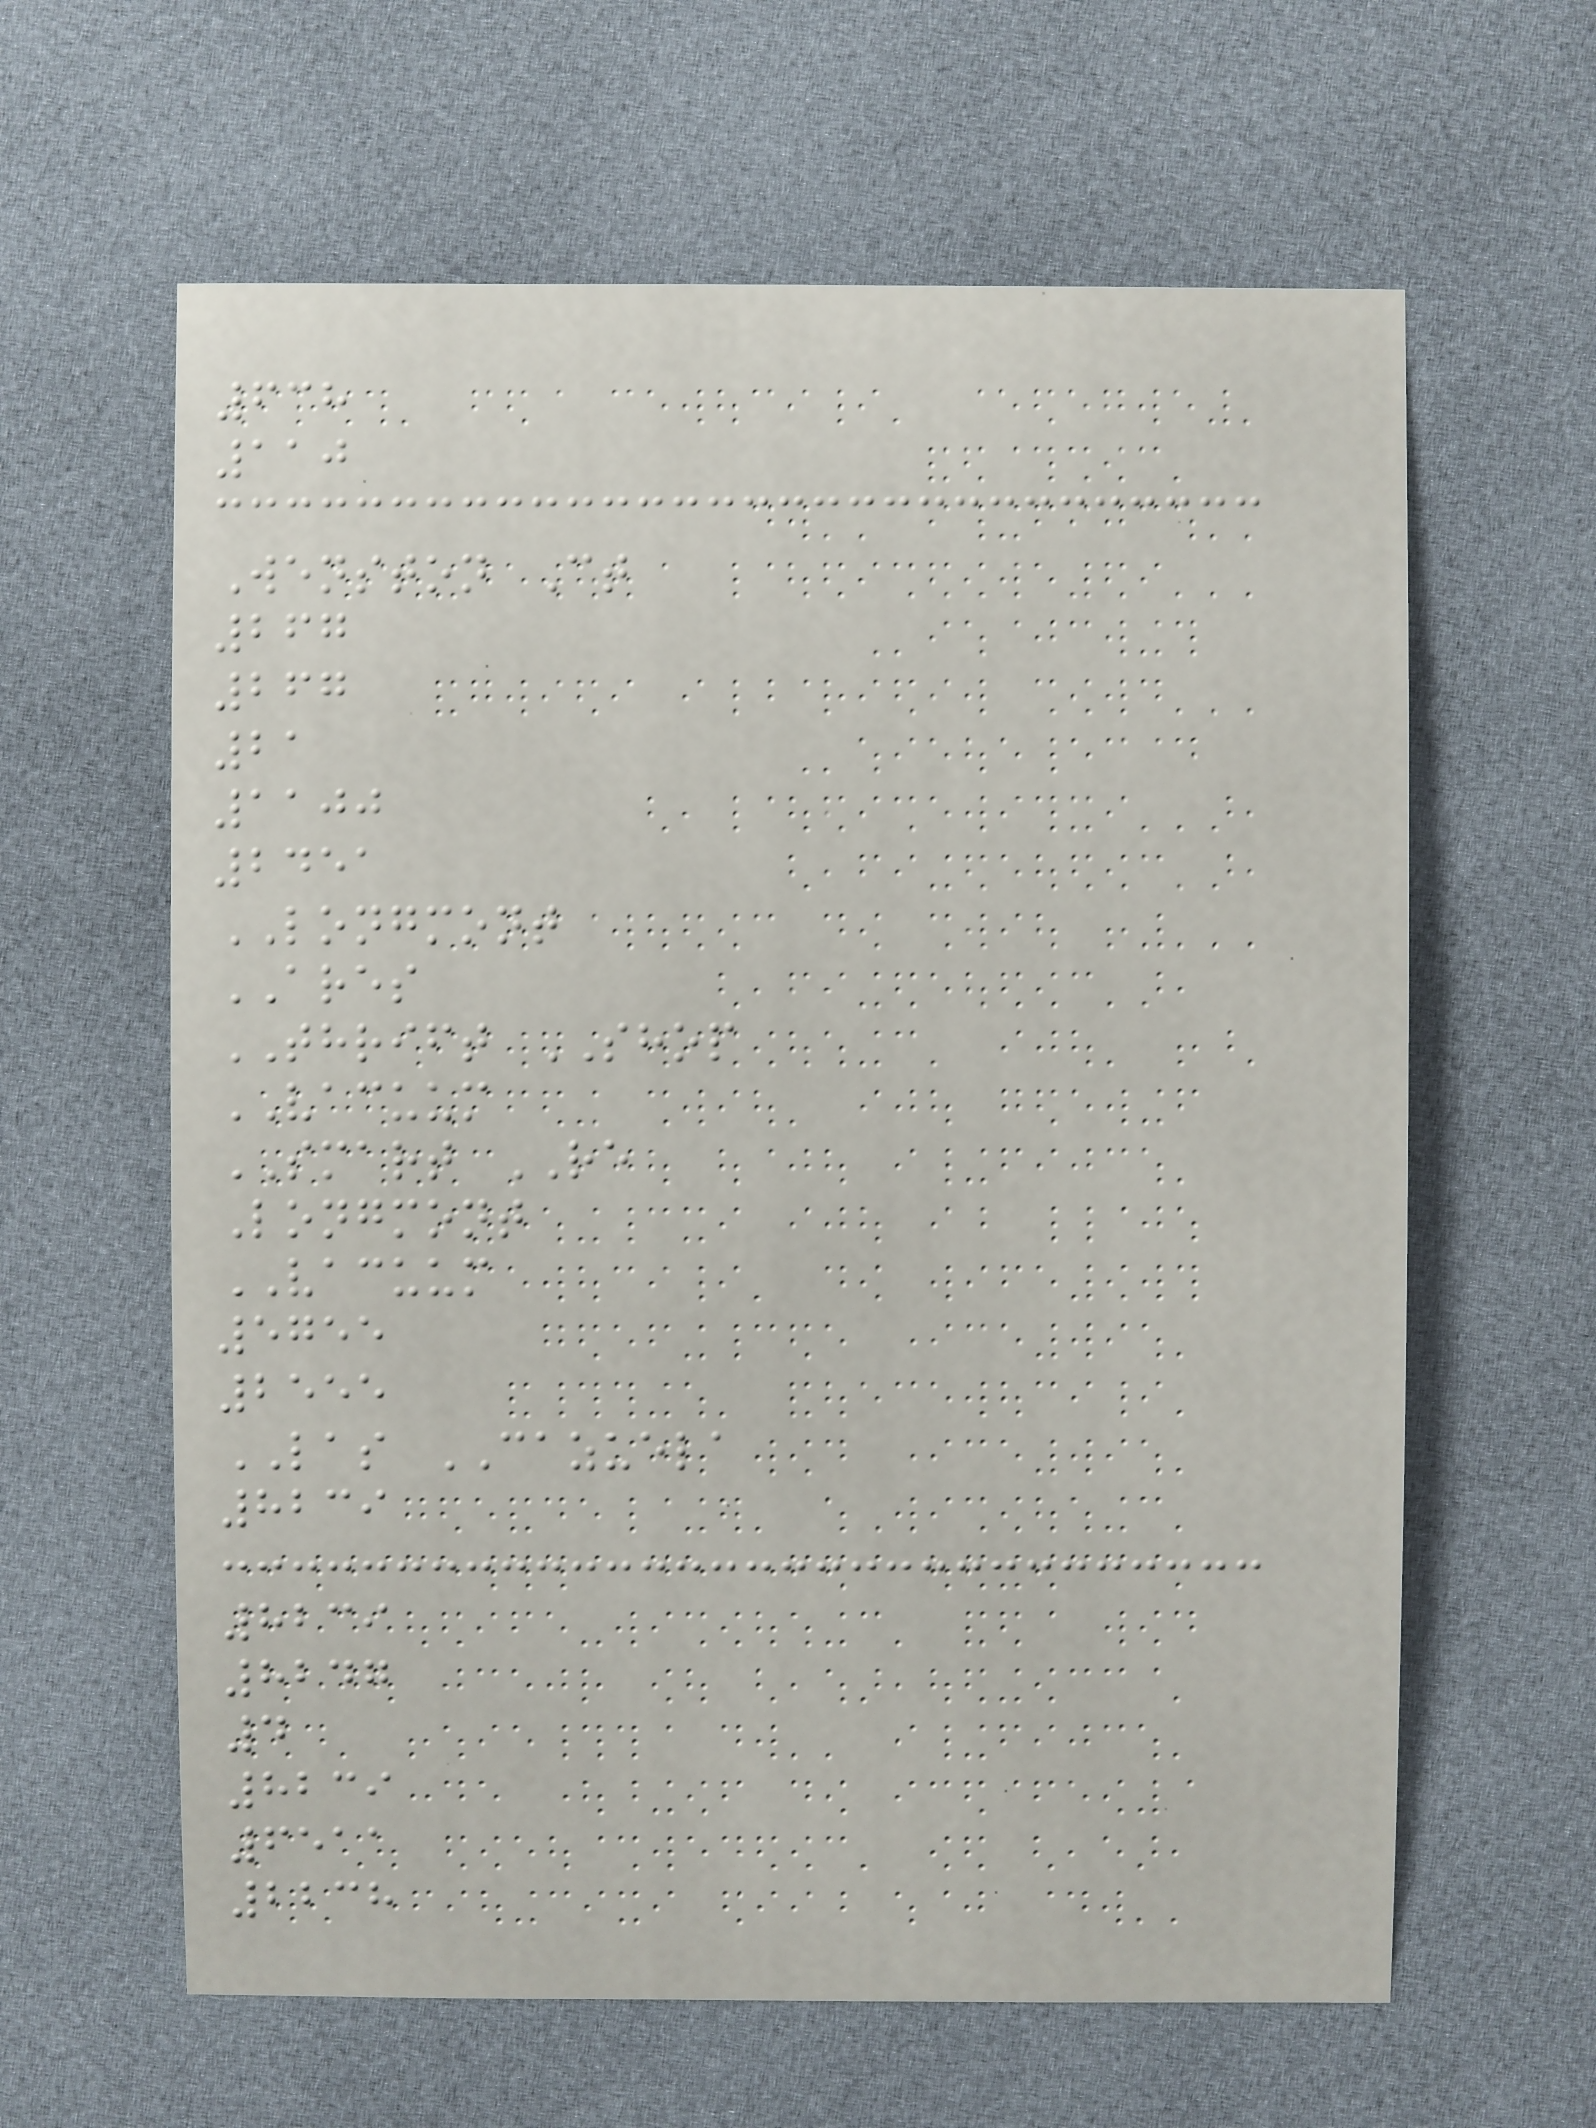638
110
Wenston Ct
267
267
21
1100
2451
LONGMONT
ARES
THRIFT SHOP
VACUUM
SMART RE
Longmont
VACUUM
5755
2555
LAS CAZUELA
8239
8239
8247
4
8239
6511
2238
